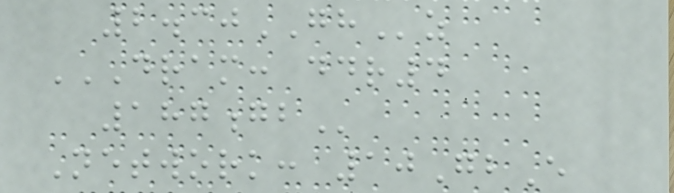2.30GHz
DRAM: DDR4
187GB
Network: 10GbE
